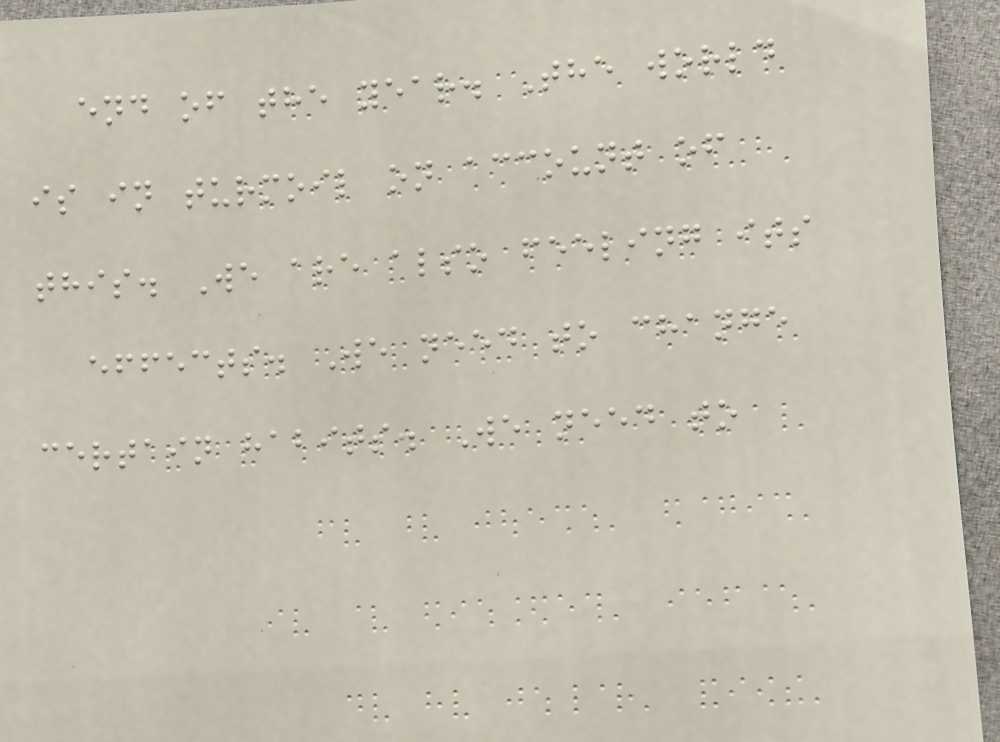end of the year. The world
is in turmoil on account of
this. We are also feeling its
effects. We need to change
certain habits. We need to
